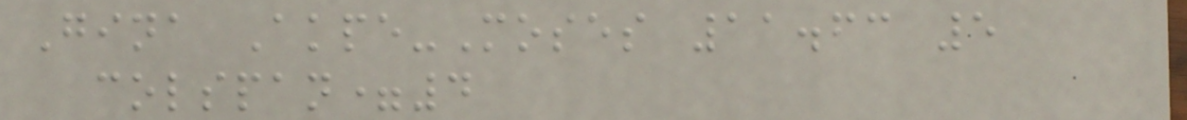Gina Akpe-Moses 11.63 5
colspan=4
